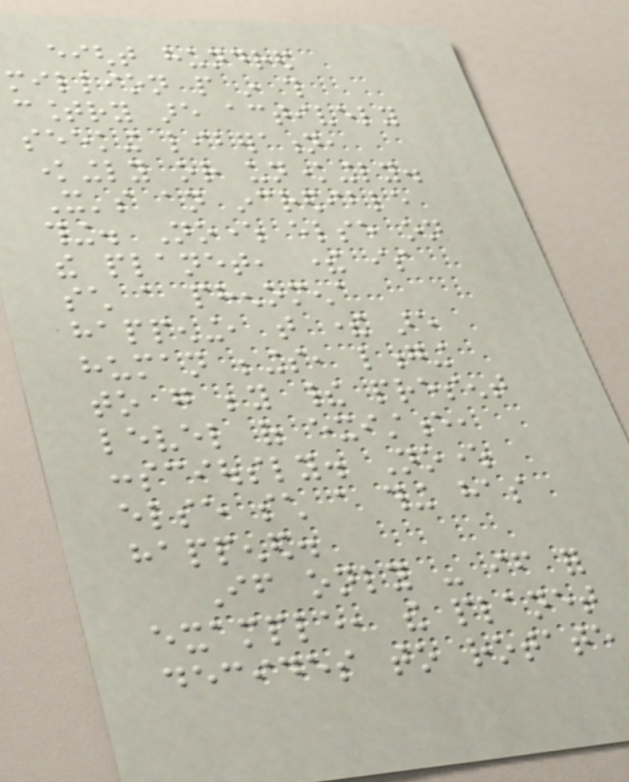eight hundred
million people in this
country are actively
seeking liberation,
knowingly or unknowingly.
It's an incredible
thing. Nowhere else on
the planet, there is
such a phenomena
happening, that there are
human beings, longing
to go beyond their present
level of existence,
consciously. Nowhere
else such a thing has
happened.
If only - if for
example, the planet
decides to rotate
